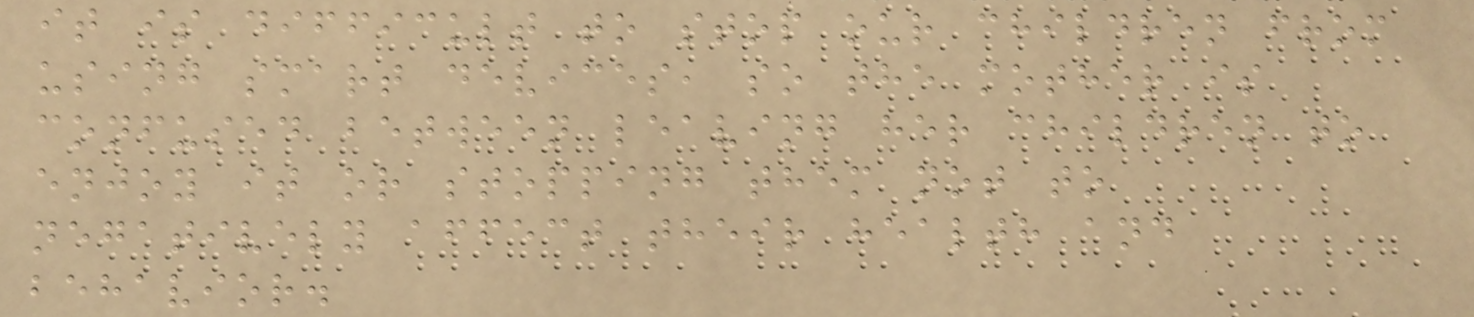it is difficult to stop our children from
using smart devices, so the mother is
confused between leaving her children to
enjoy it or stopping them not to
negatively affect their health and
behavior.
